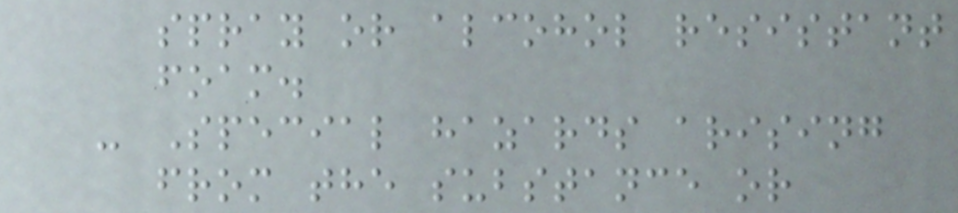spray or alcohol resistant
foam.
- Special hazards arising
from the substance or
